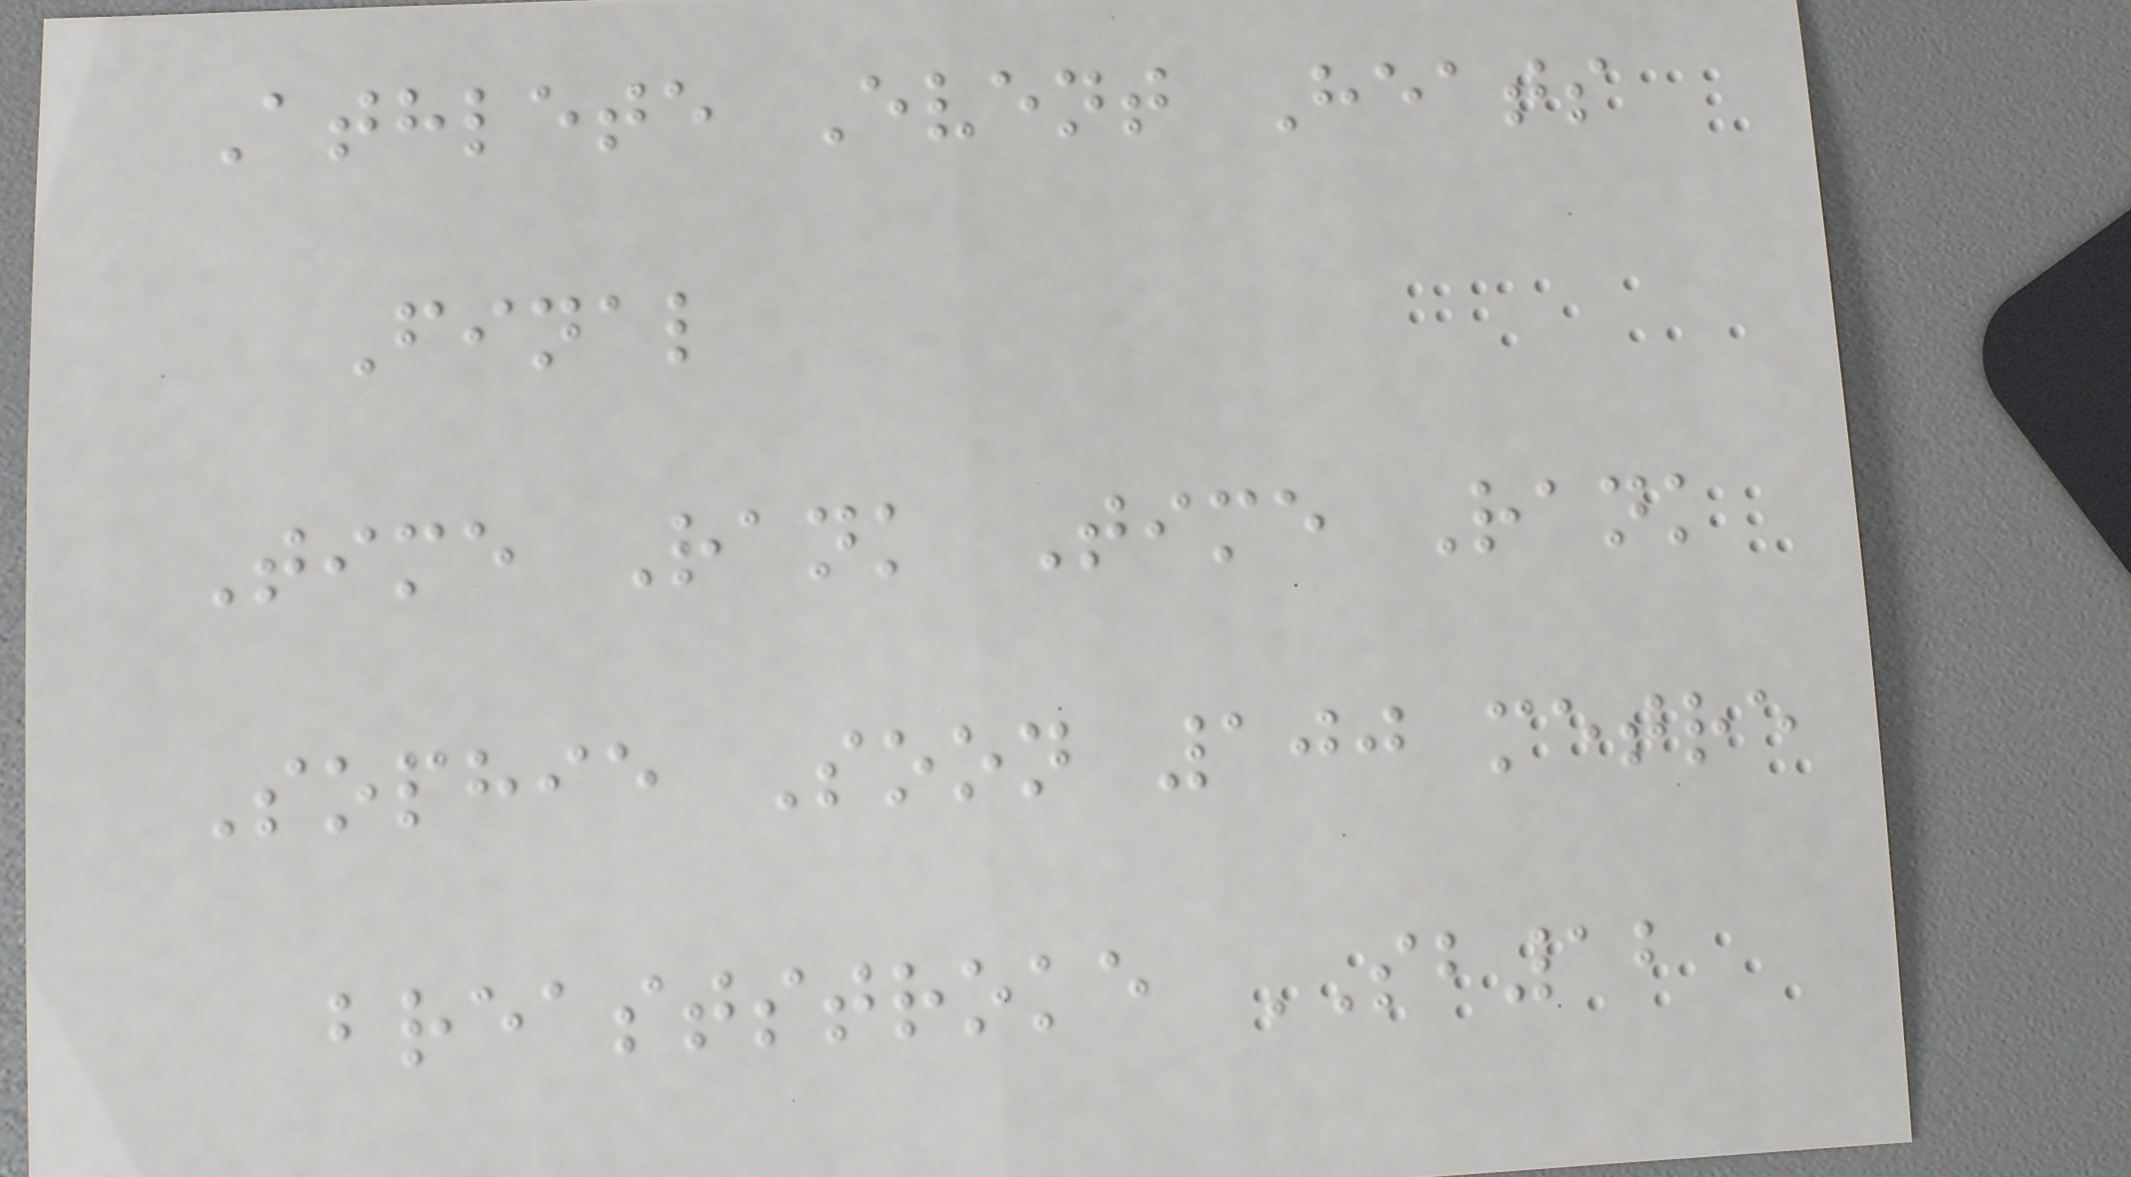Athlete Event Heats
Final
Time Rank Time Rank
Sophie Soon 100 metre
breaststroke SB12
